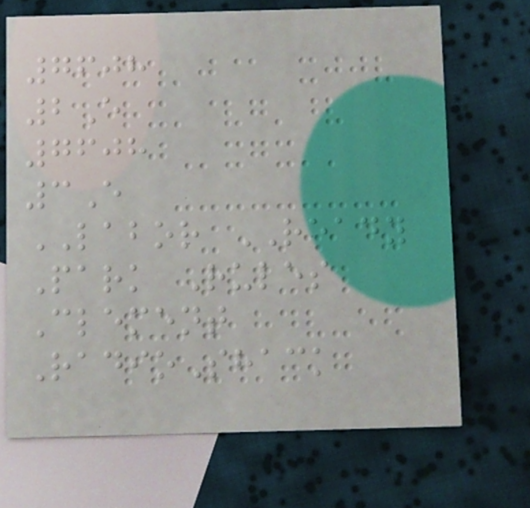7608
2E
7608
3E
LABOR READY
Park Rules
Clement
RadioShack
